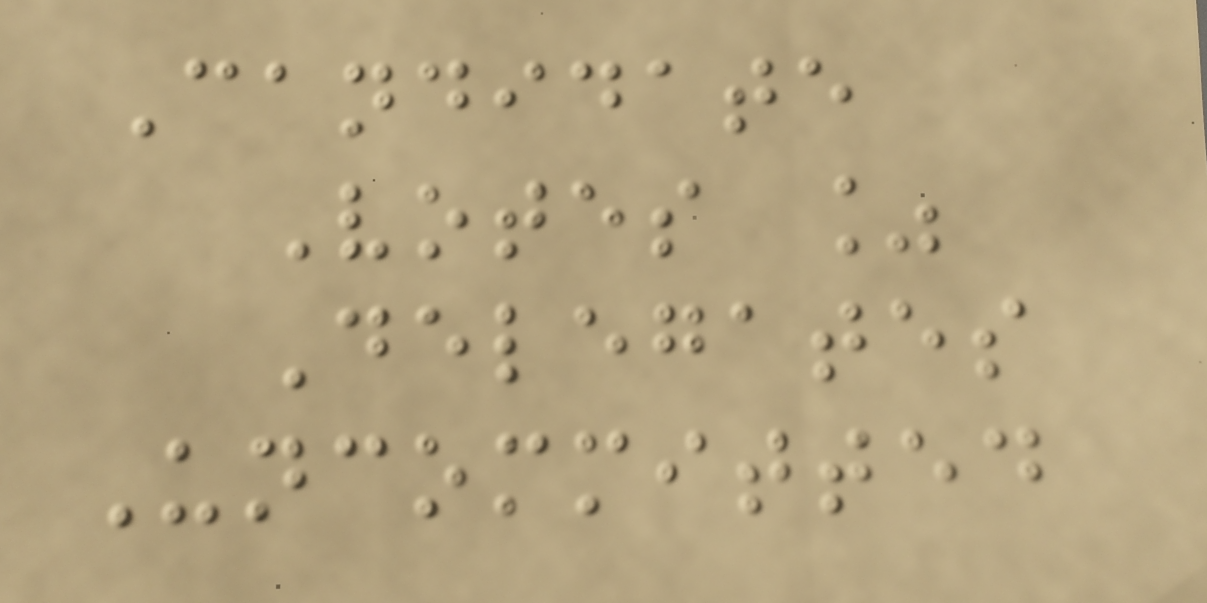Candidate
Votes %
Delegates
Uncommitted
